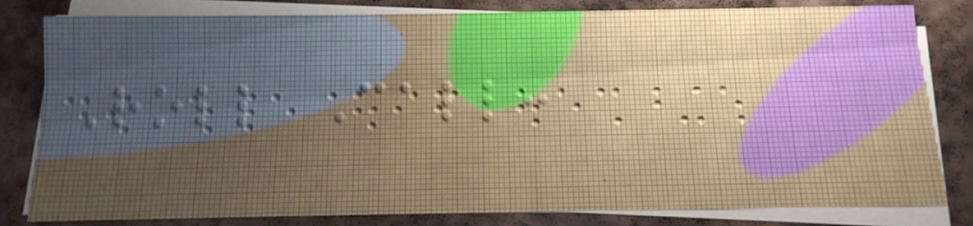Roll Call:
